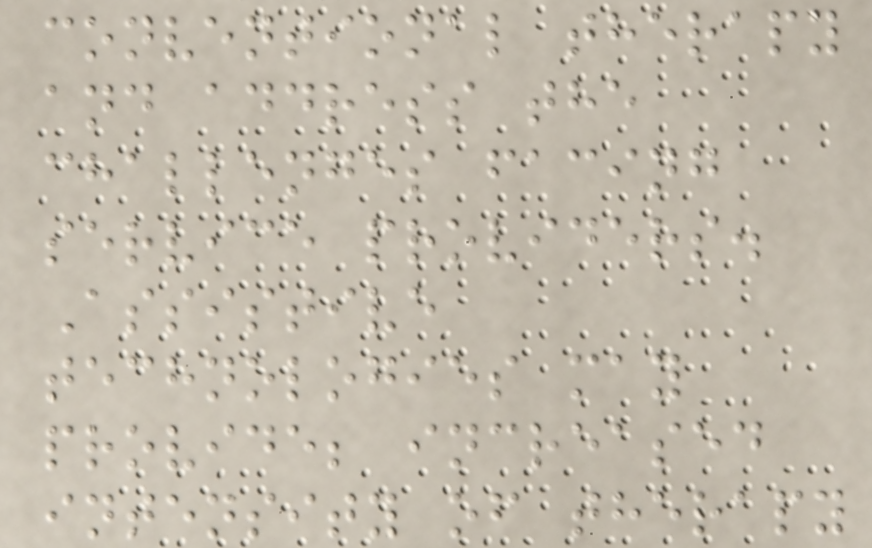conventional therapy
and address the
challenges facing
service providers.
Assistive
technologies may
provide; increased
intensity of therapy
